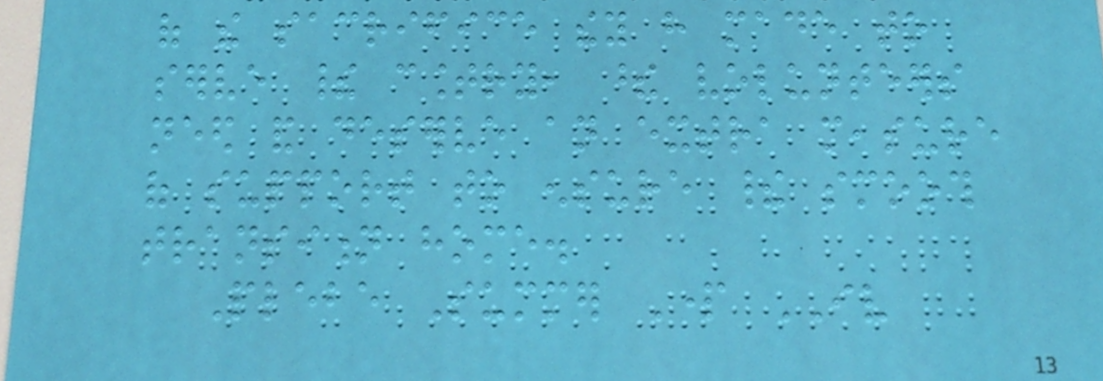of the sacrifice they have made to
serve their country, these volunteers
need and deserve an extra measure
of support to ensure their smooth
transition home.
Plebe Summer Part IV
